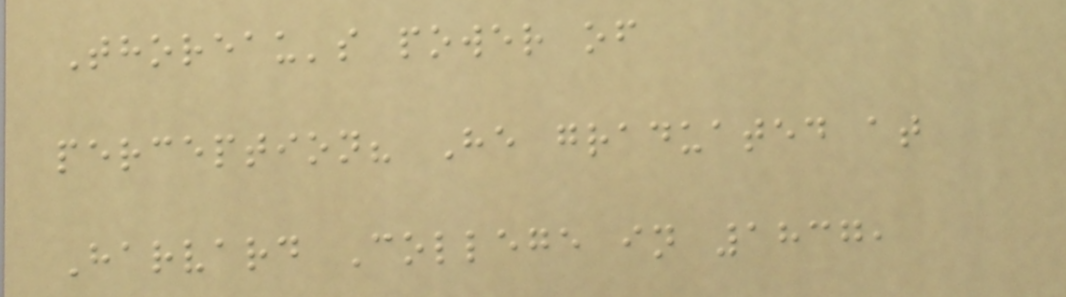Thoreau's power of
perception? He graduated at
Harvard College in 1837,
